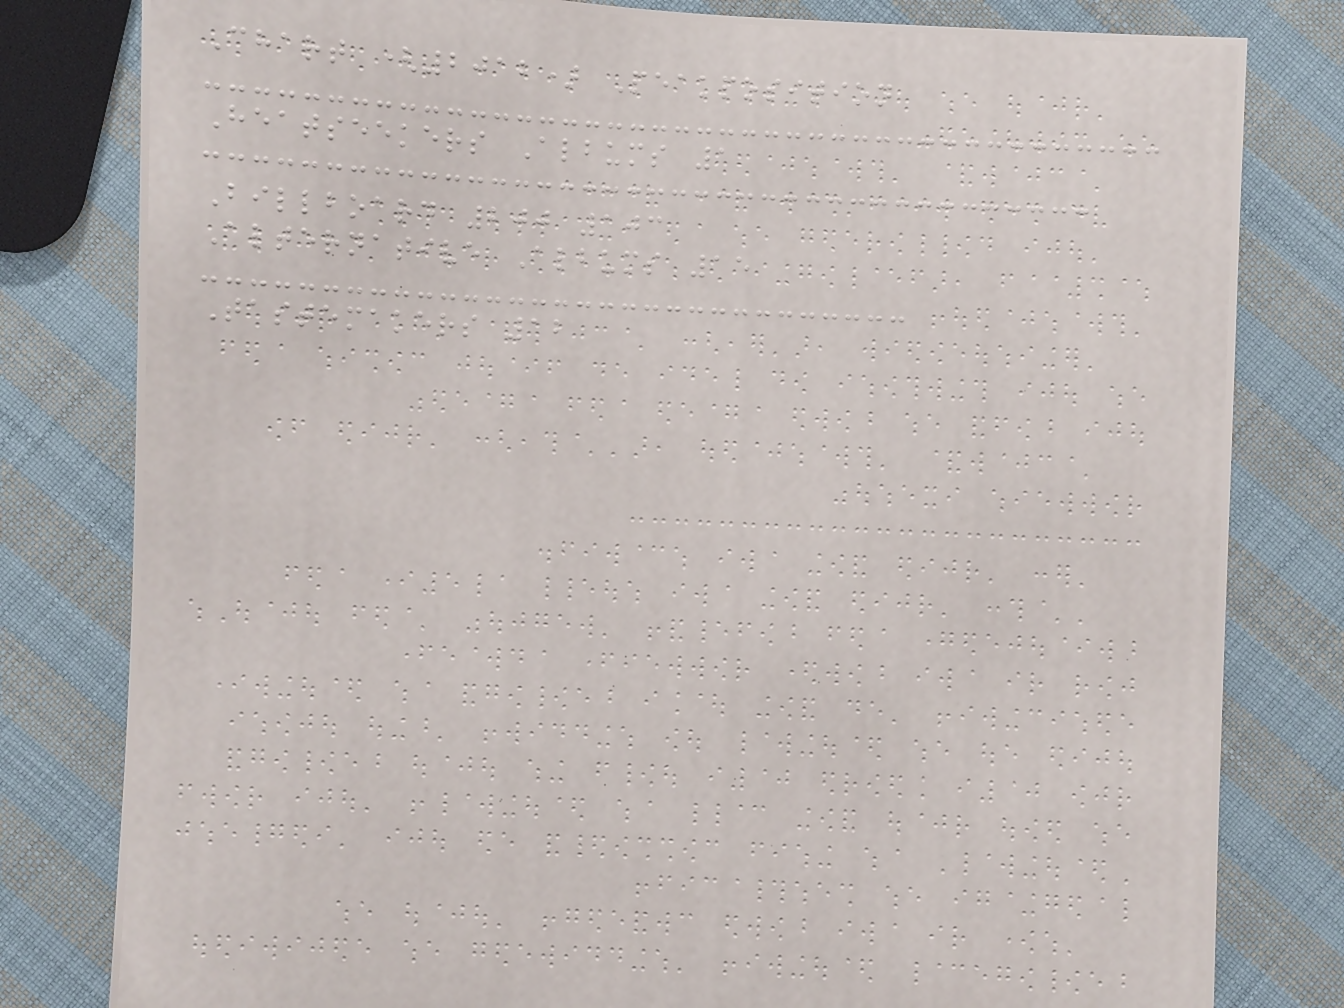Chart (2012) Peakposition
Heatseekers Albums 1
Billboard 200 103
Alternative Albums 15
Tastemakers 12
